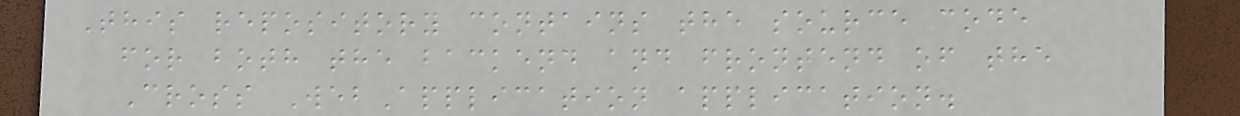This repository contains the source code
for both the backend and frontend of the
Cross WebApplication application.
